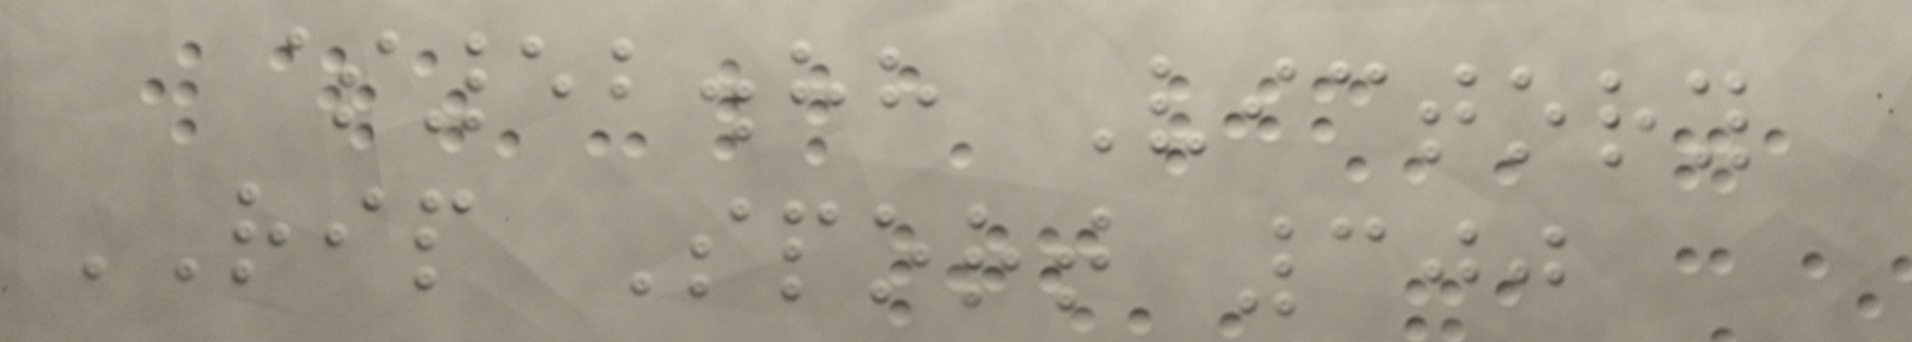$52.88 Victory
RIP Sport 300
